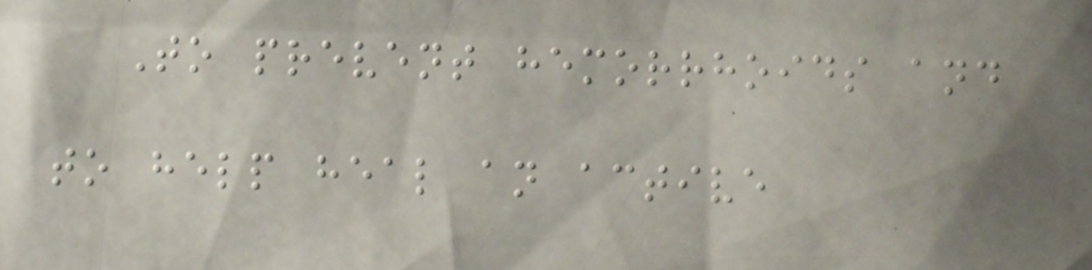To prevent hemorrhoids and
to help heal an active
